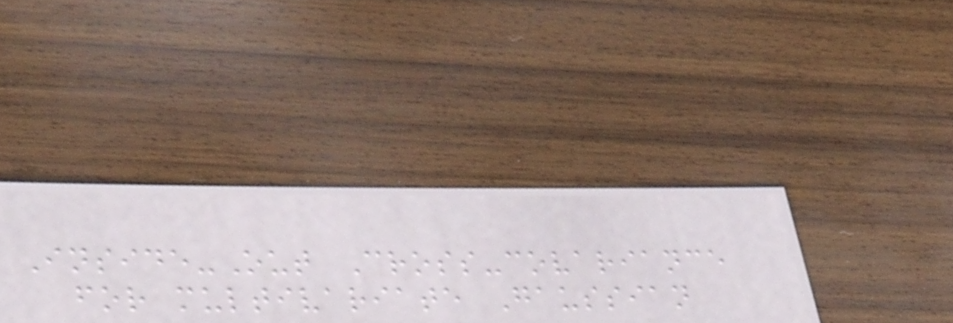Inside-Out Cross-covariance
for multivariate Gaussian
